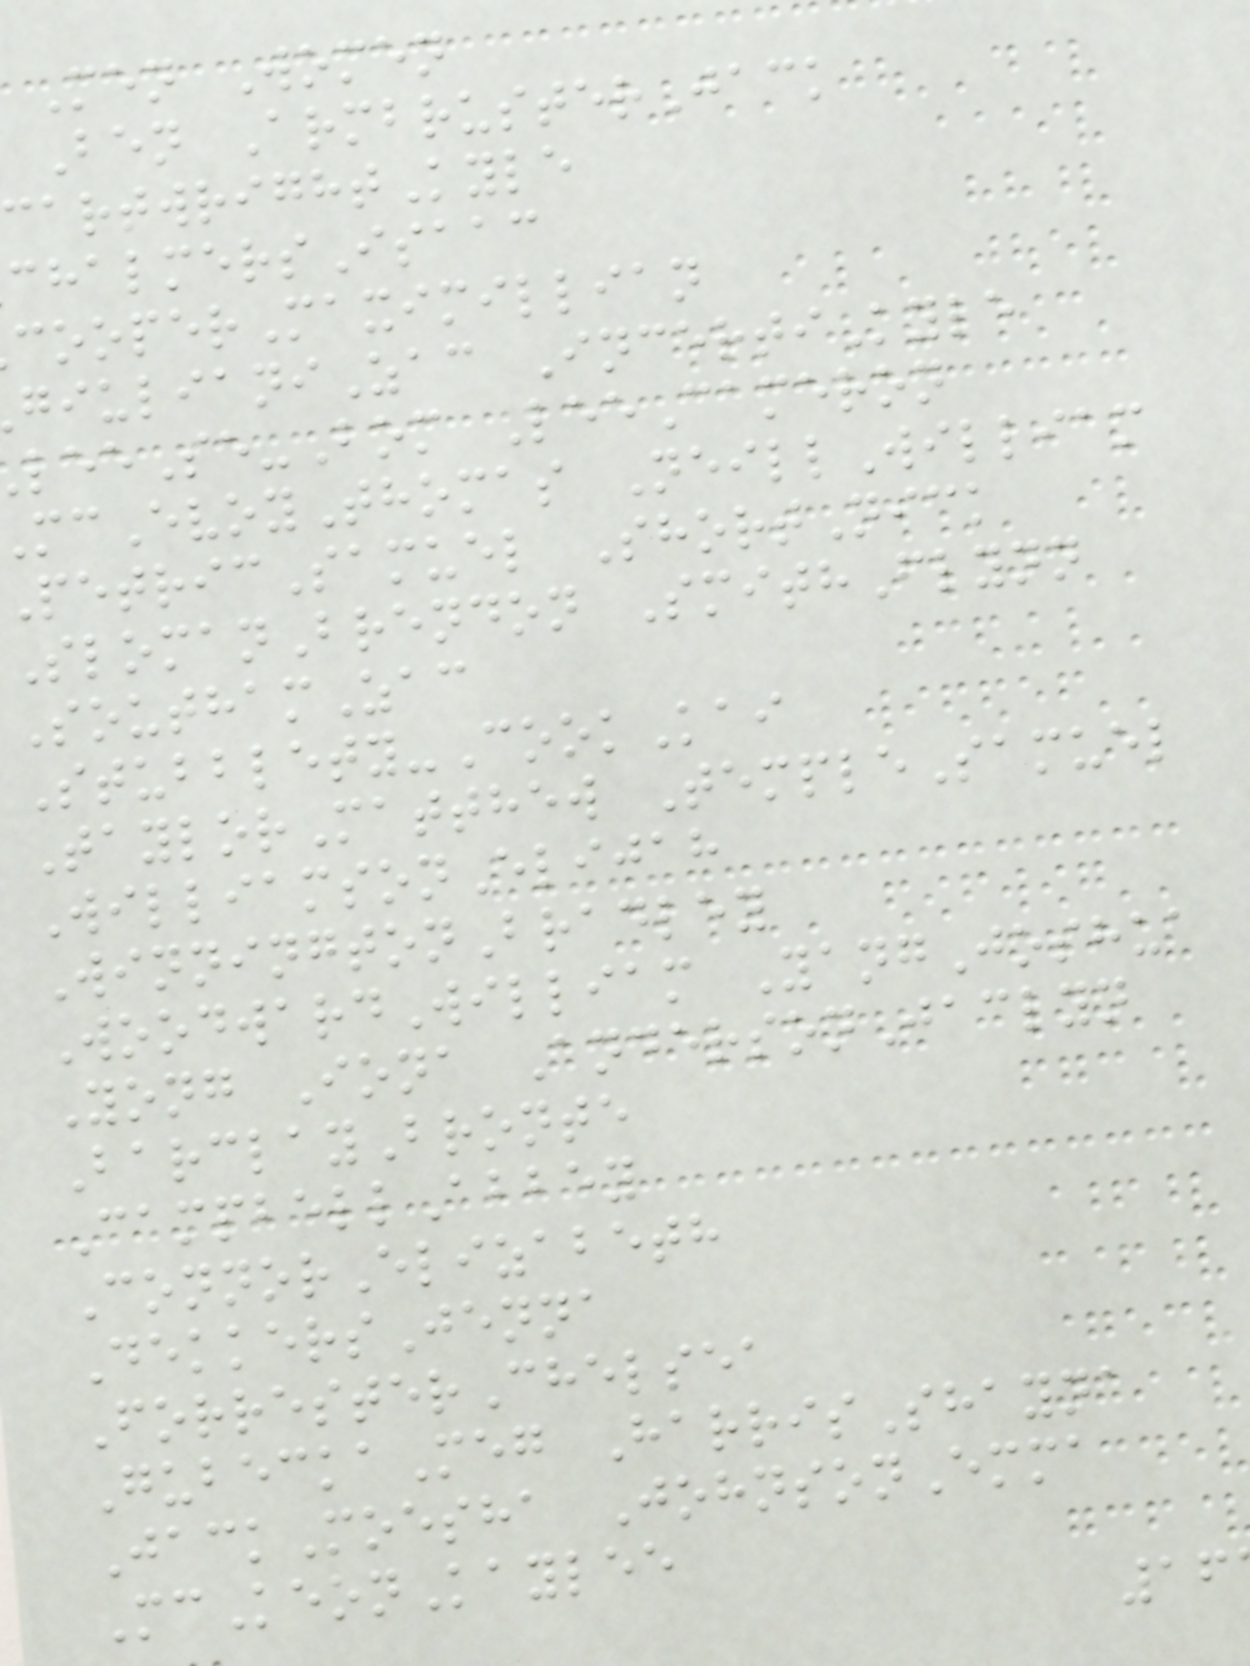Men Women
Ben ArmbrusterJack
artwrightKyle
halmersIsaac
ooperMaximillian
iulianiZac IncertiKyle
eeSe-Bom LeeCameron
cEvoyThomas NeillWilliam
etricSamuel ShortNick
SlomanBrendon SmithFlynn
SouthamZac
Stubblety-CookKai
TaylorMatthew TempleSamuel
WilliamsonElijah
WinningtonBradley
WoodwardWilliam YangJoshua
Yong Iona AndersonJaclyn
BarclayBronte
CampbellAbbey
ConnorElizabeth
DekkersJenna
ForresterChelsea
GubeckaMeg HarrisShayna
JackMoesha JohnsonEmma
McKeonKaylee
